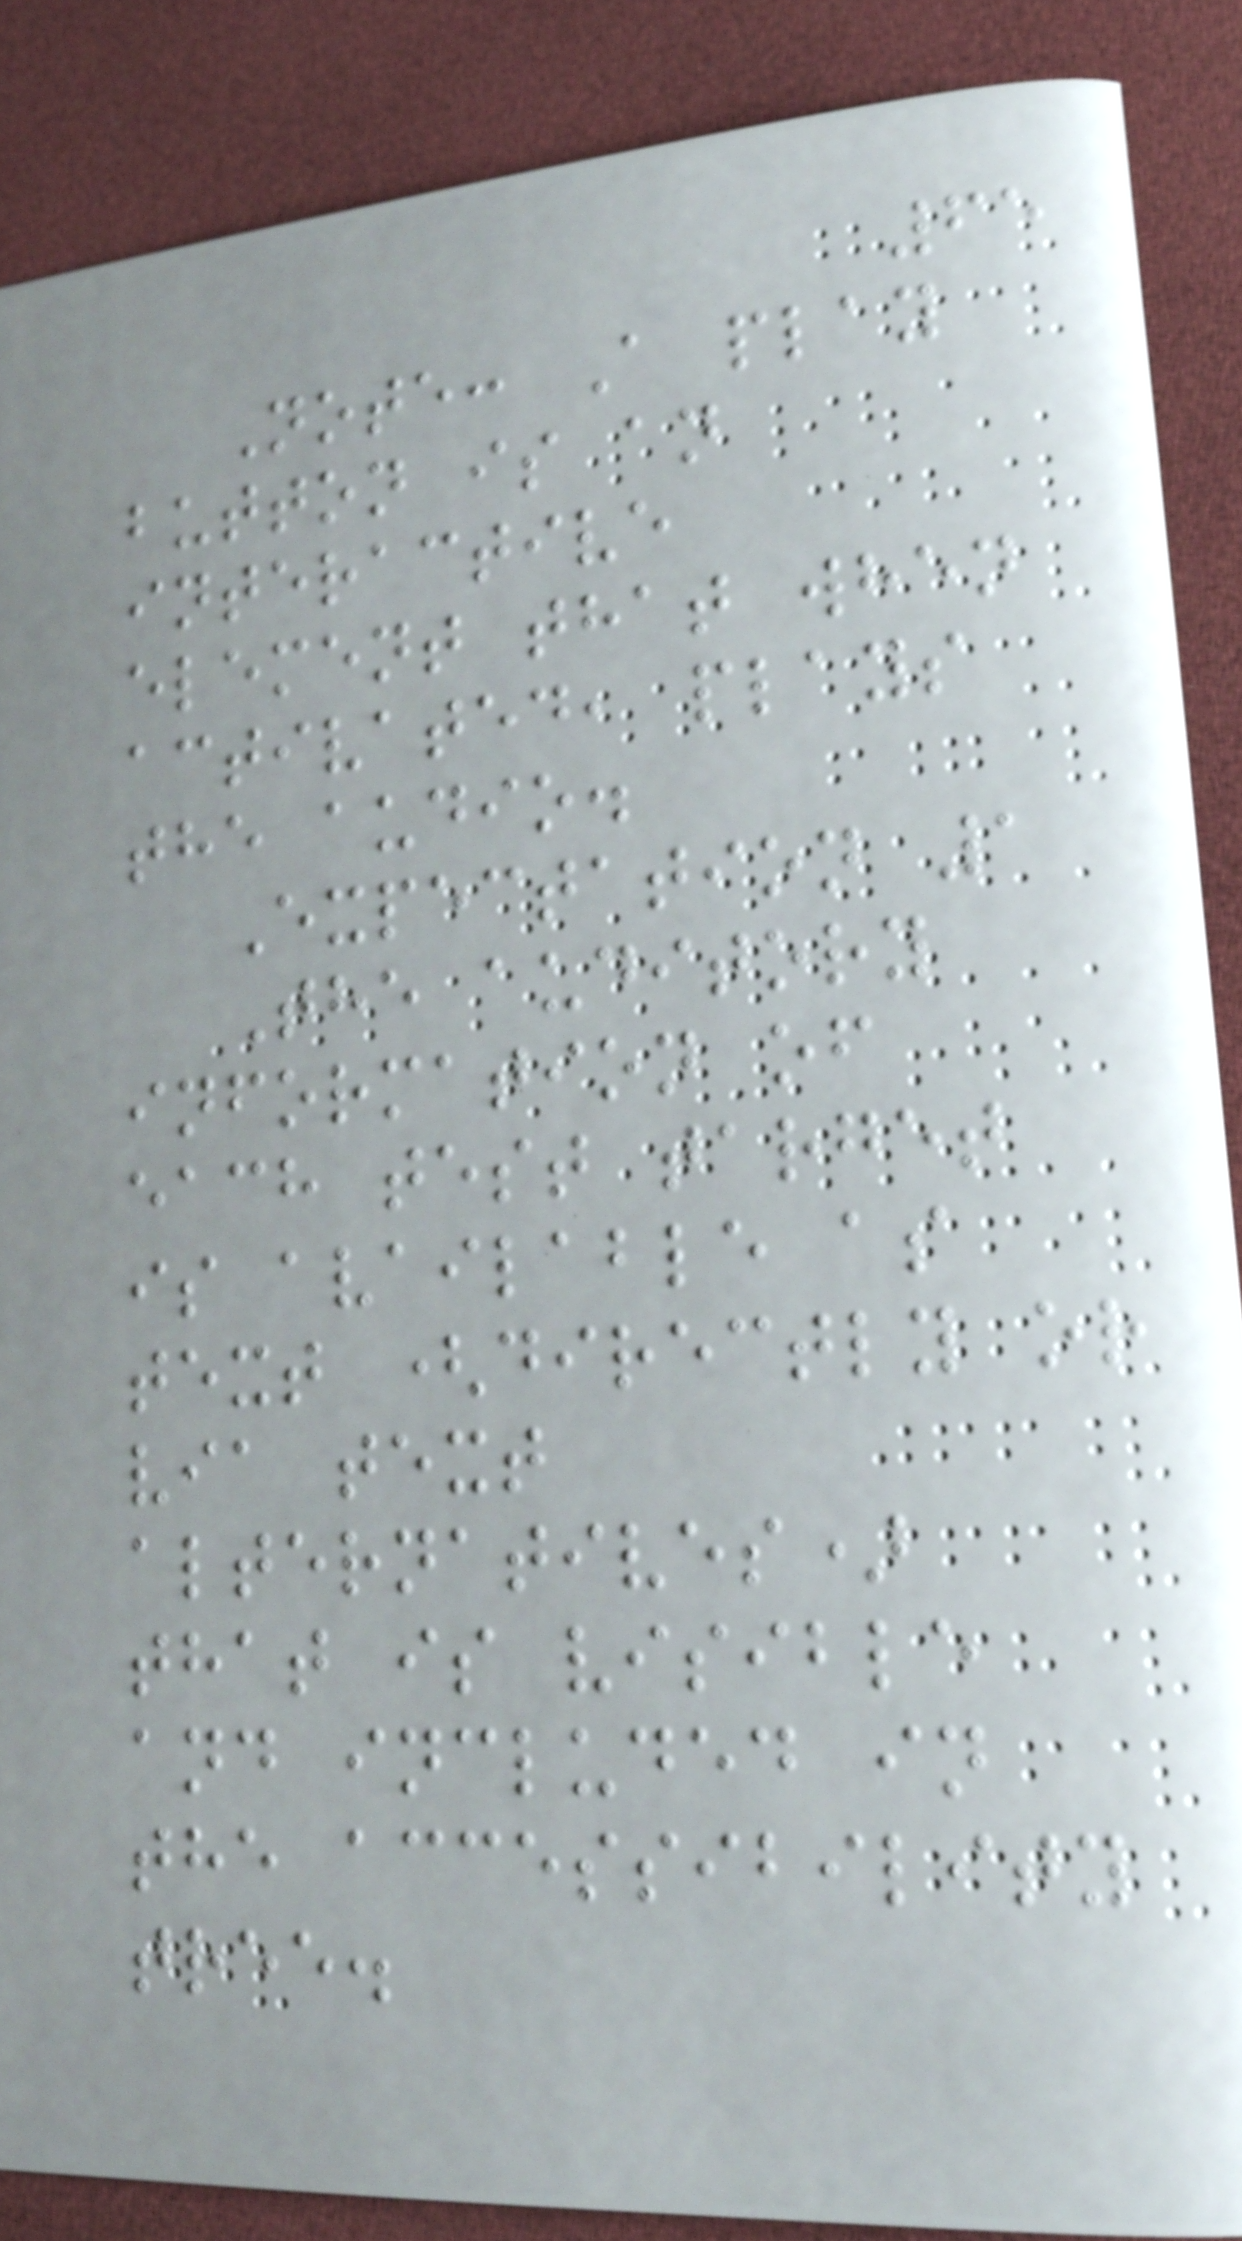65
Note: A play
button is an
interactive
element that when
activated, plays
the audio.
Expectation 1
The auditory
information of
each test target
is available as
text (directly or
via text
alternatives)
that is visible
and included in
the accessibility
tree.
